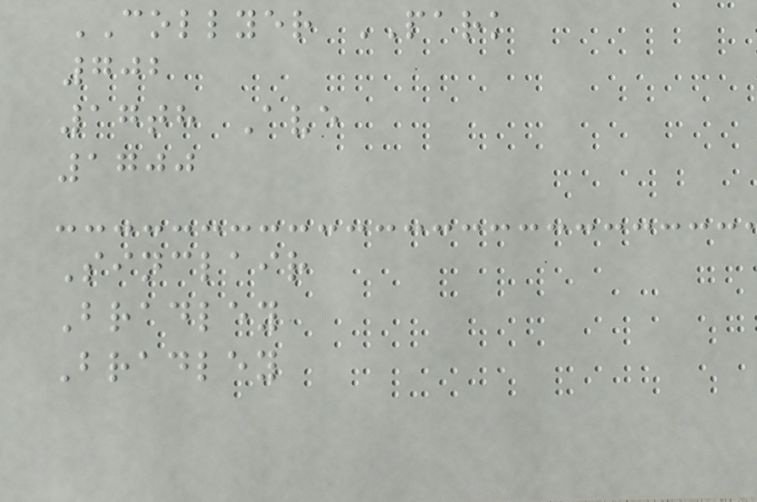COLLYER PARK
702
17th Ave
1700
Sinclair
Bradley
Bradley
